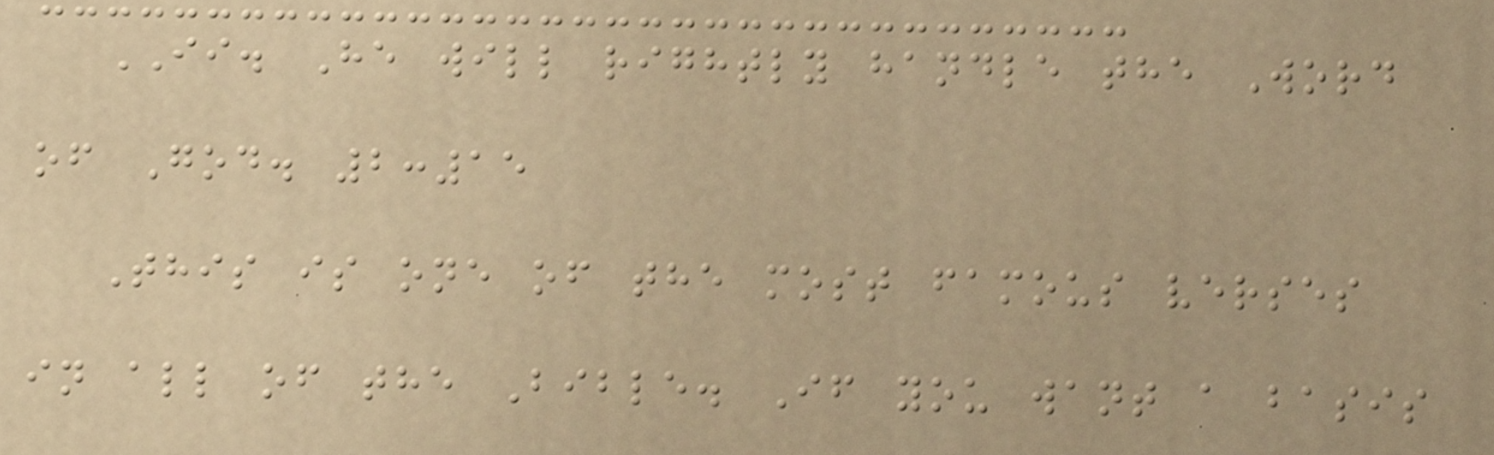II. He will rightly handle the Word
of God. 2:15
This is one of the most famous verses
in all of the Bible. If you want a basis
